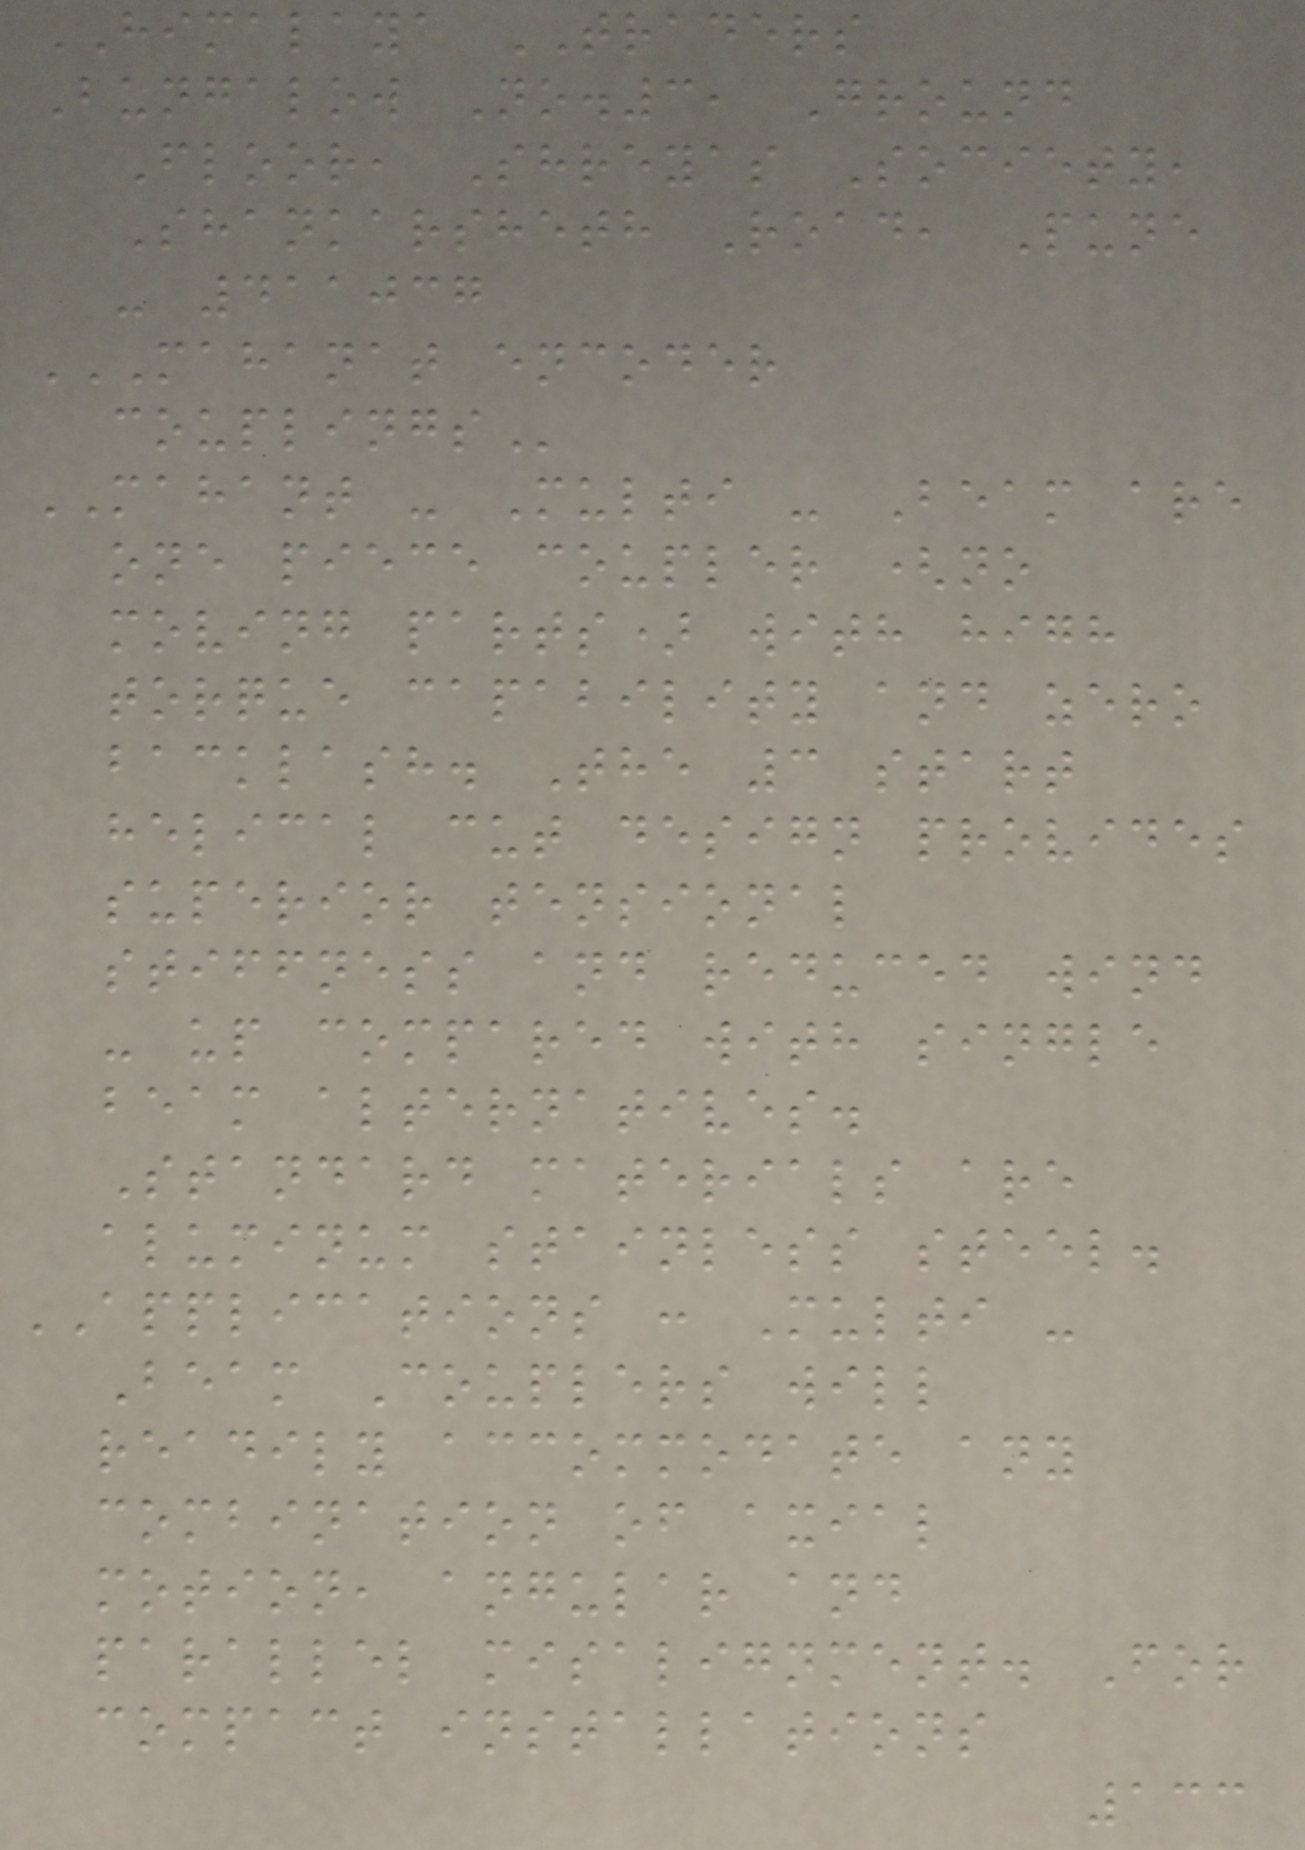HIMALAYA TRADERS
Bungalow No.3, Ground
Floor, Shreyas Society,
Shankarsheth Road, Pune
- 411037
MAHANAT ENCODER
COUPLINGS
MAHANT - Multi - Beam are
one piece coupler (no
moving parts) with high
torque capability and zero
backlash. The 3 start
helical cut design provides
superior tensional
stiffness and reduced wind
- up compared with single
beam alternatives.
Standard materials are
aluminum stainless steel.
APPLICATIONS : Multi -
Beam Couplers will
readily accommodate any
combination of axial
motion, angular and
parallel misalignment. For
compact installations
133
